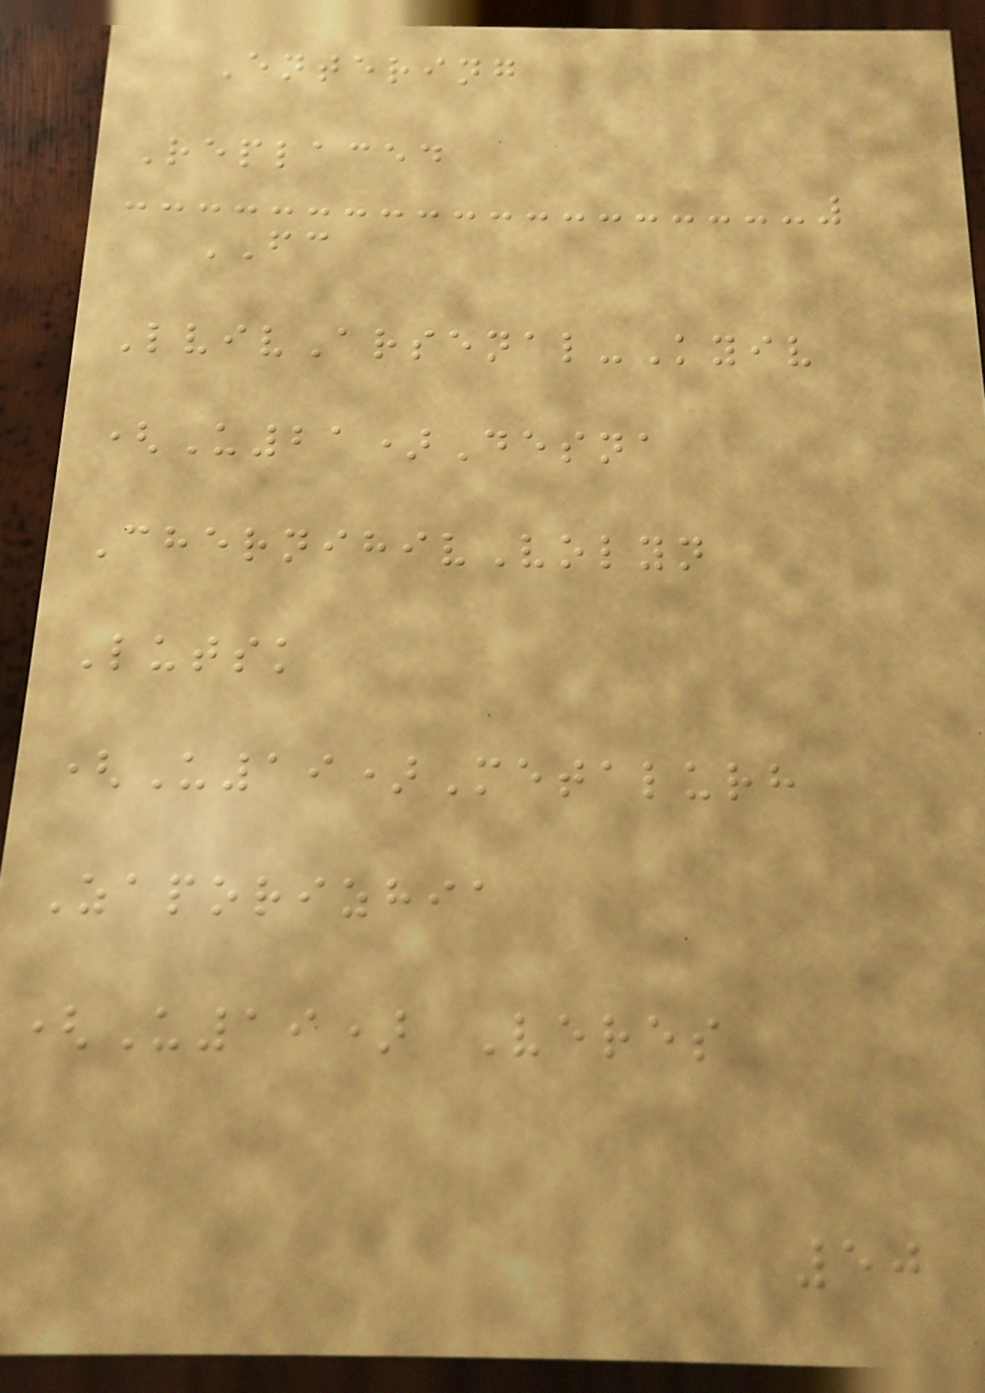Entering
Replaced
FC
LvivArsenal-Kyiv
(U21)Desna
ChernihivVolyn
Lutsk
(U19)Metalurh
Zaporizhia
(U19) Veres
50
